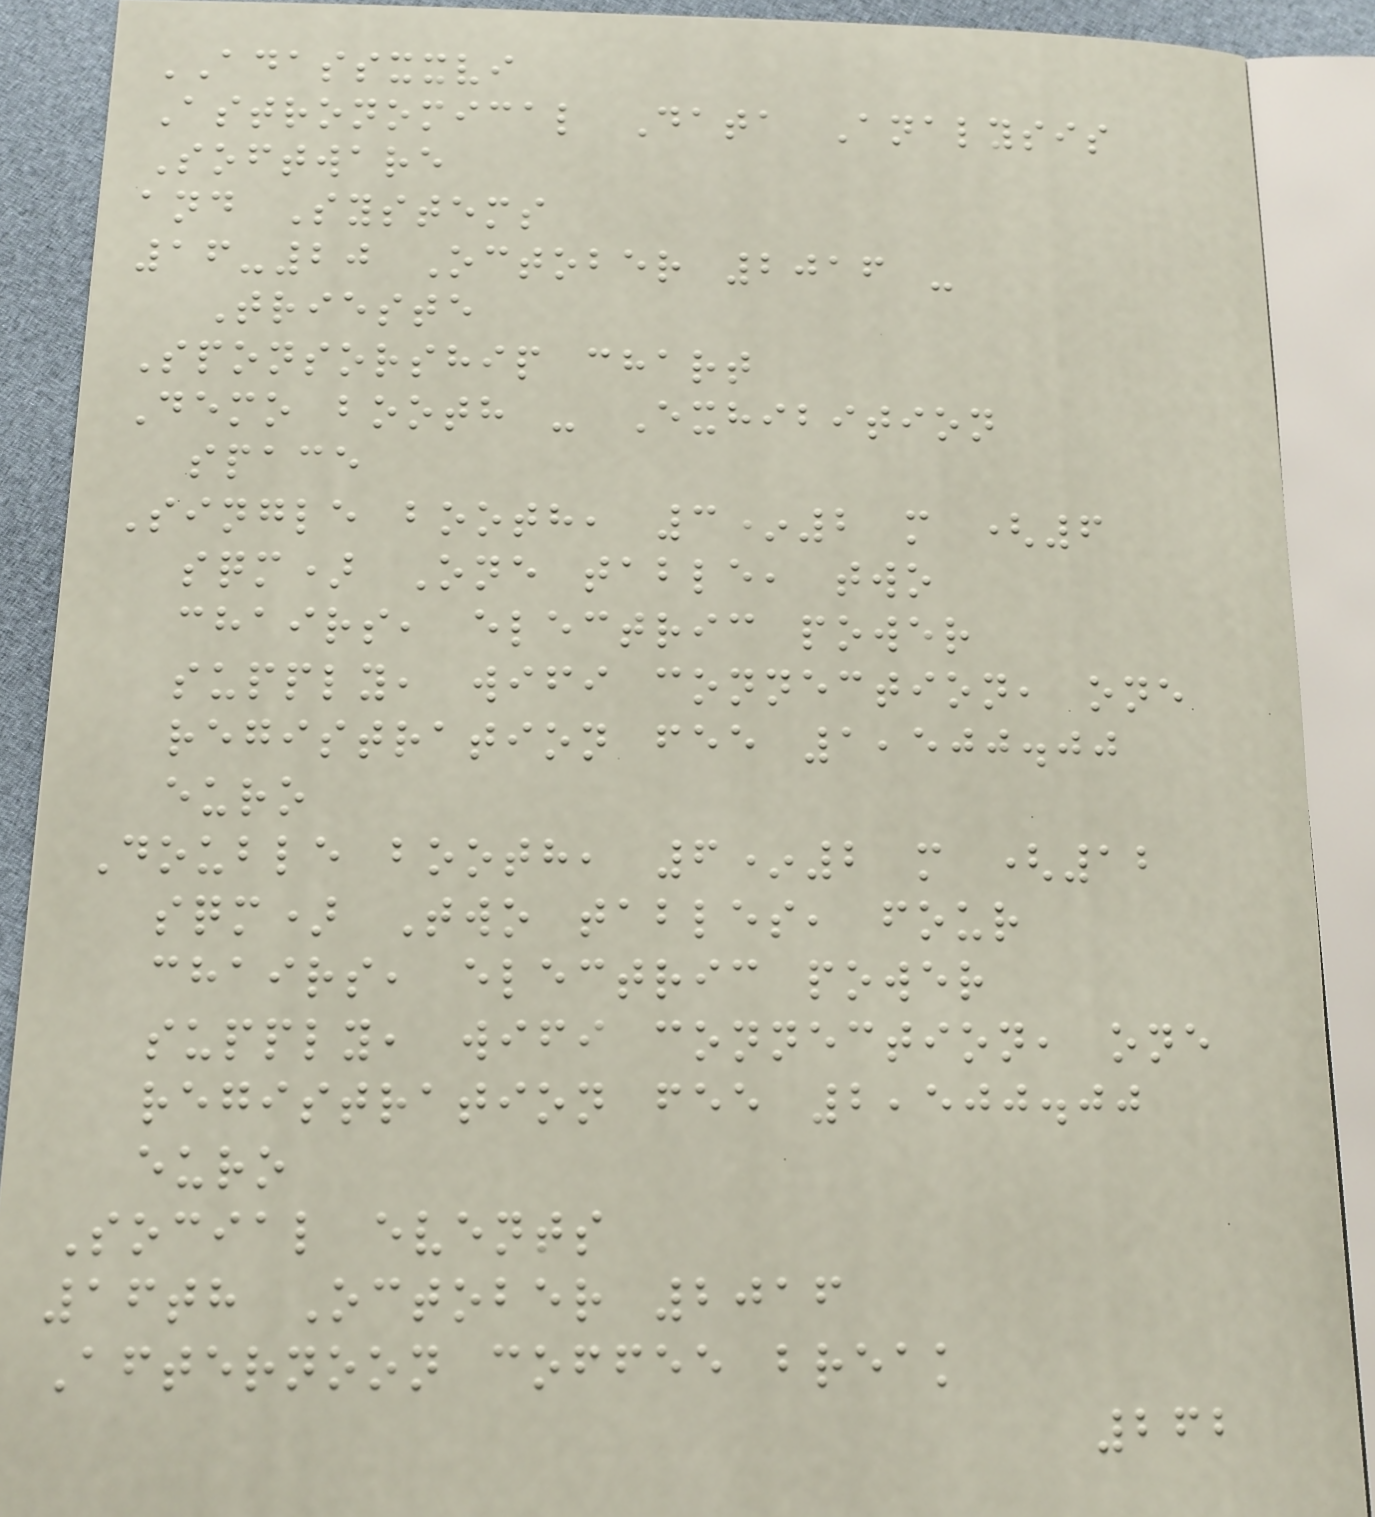ADASSXXVI
Astronomical Data Analysis
Software
and Systems
16-20 October 2016 -
Trieste
Sponsorship chart
Demo booth - Exhibition
space
Single booth, 3*2 m (6
sqm) One table, two
chairs, electric power
supply, wifi connection, one
registration fee 1,500.00
euro
Double booth, 6*2 m (12
sqm) Two tables, four
chairs, electric power
supply, wifi connection, one
registration fee 2,500.00
euro
Social events
16th October 2016
Afternoon coffee break
262
